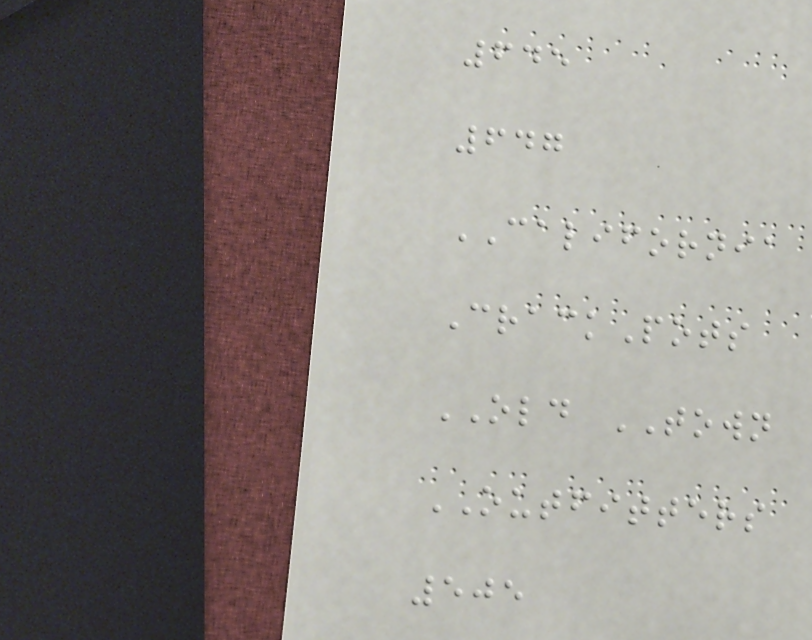645
647
CALIFORNIA
CrackPots
OLD TOWN
OUTFITTERS
505
